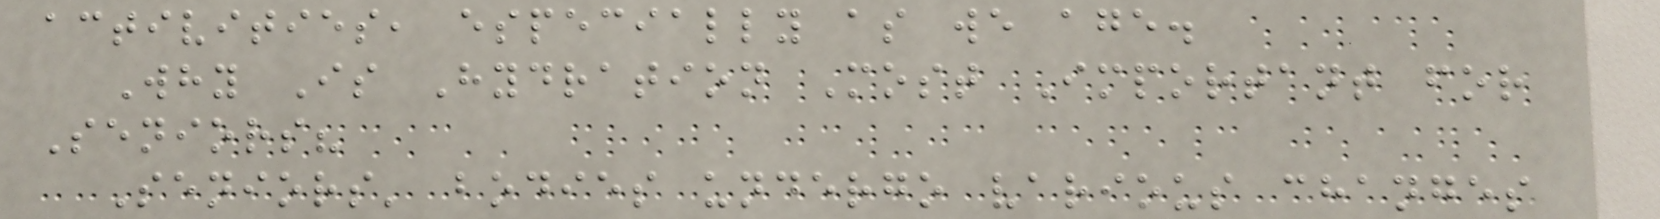activities, especially as we age.
Why Is Hydration Most Important for
Seniors?
Seniors' bodies undergo various changes
